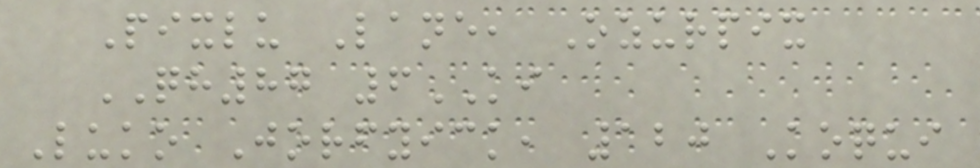Pixlu Lane, Ozurpix
QH87 6KI
Luko Jorfyick, 120 Koqui
